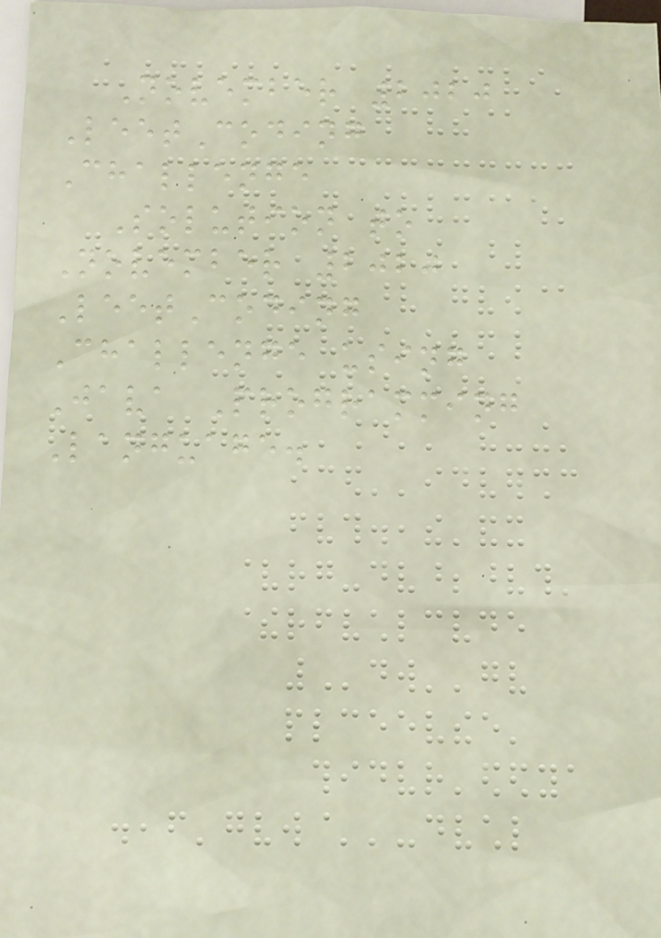November 2020
LeetCoding
Challenge
Solution to
November 2020
LeetCoding
Challenge using
Java Programming
Language.
